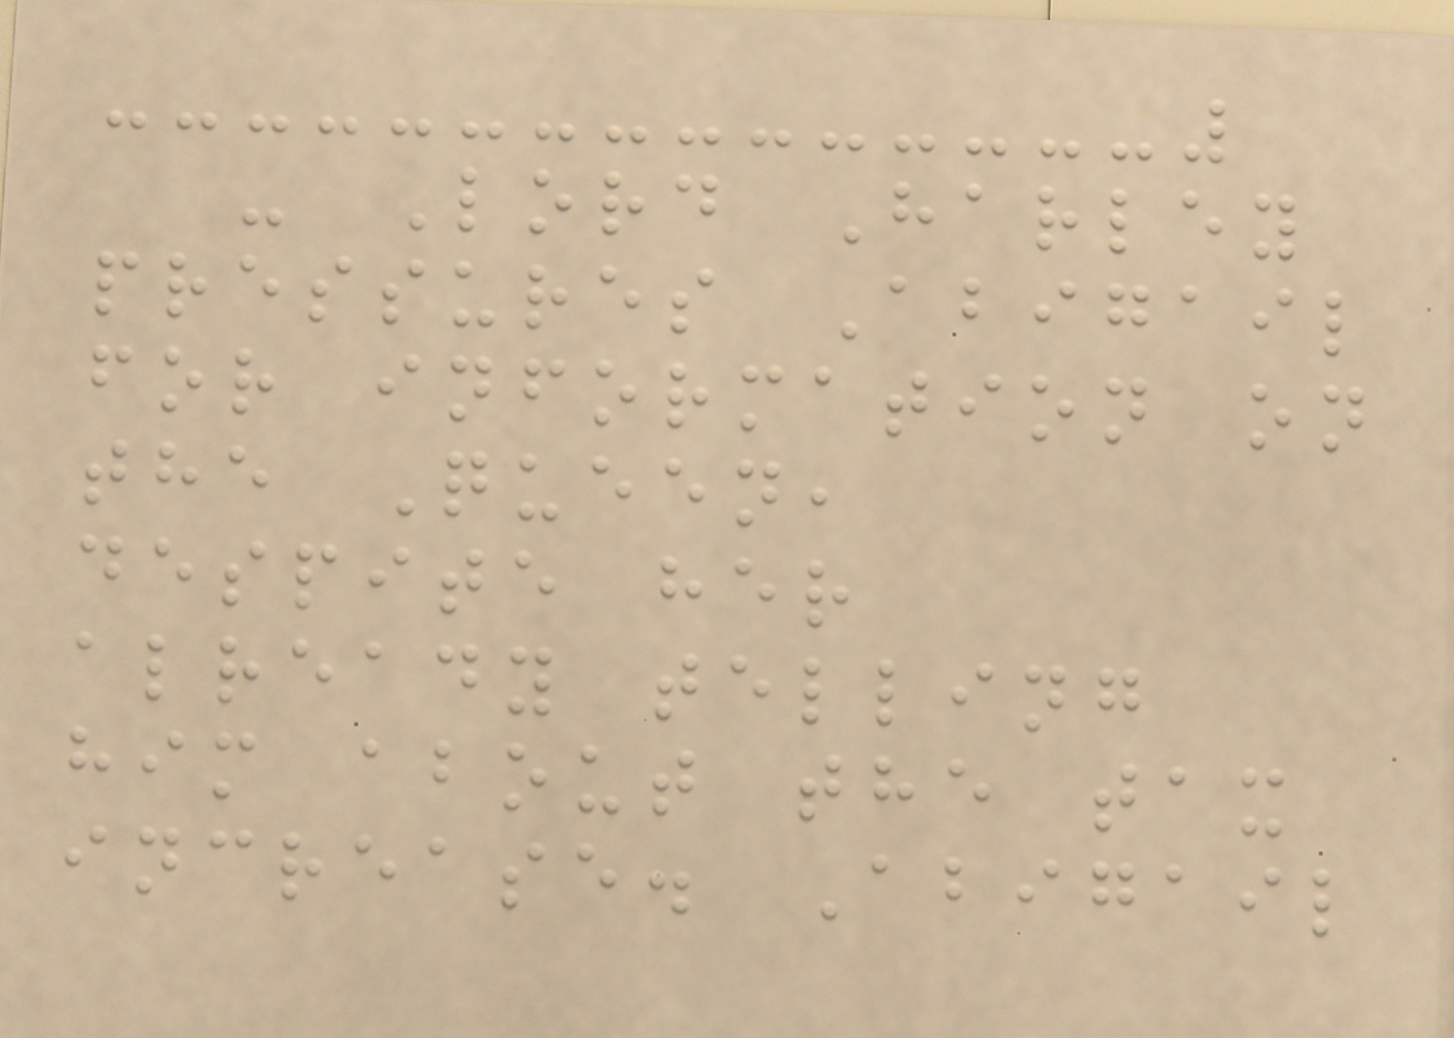- Lord Harley
pressures Abigail
for information on
the Queen,
despite her
already telling
him about the tax
increase. Abigail
